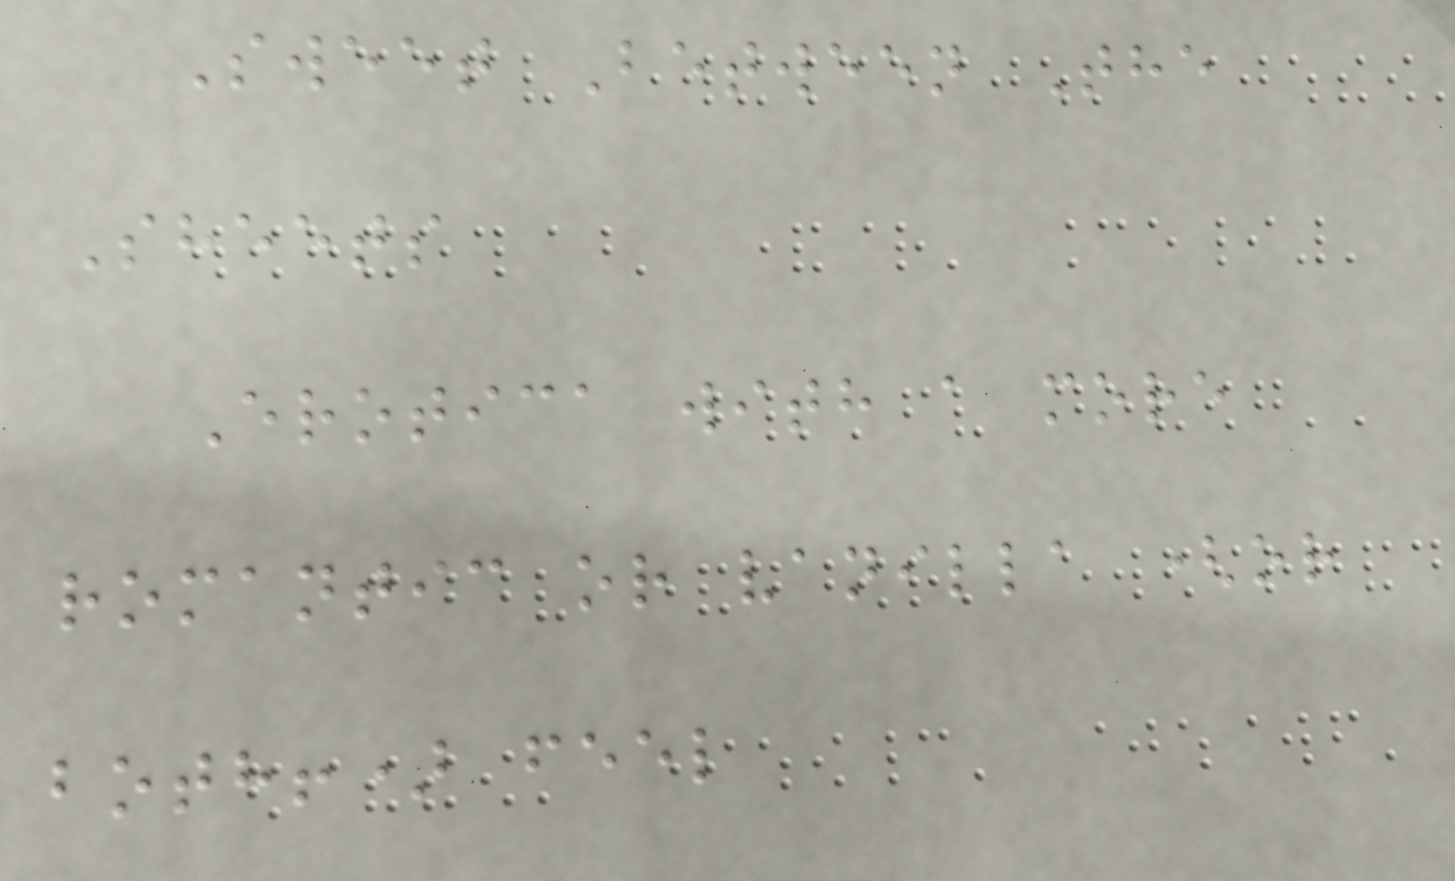Sweet Between The
Sheets
Erotica with a more
romantic or vanilla (or
both!) feel
